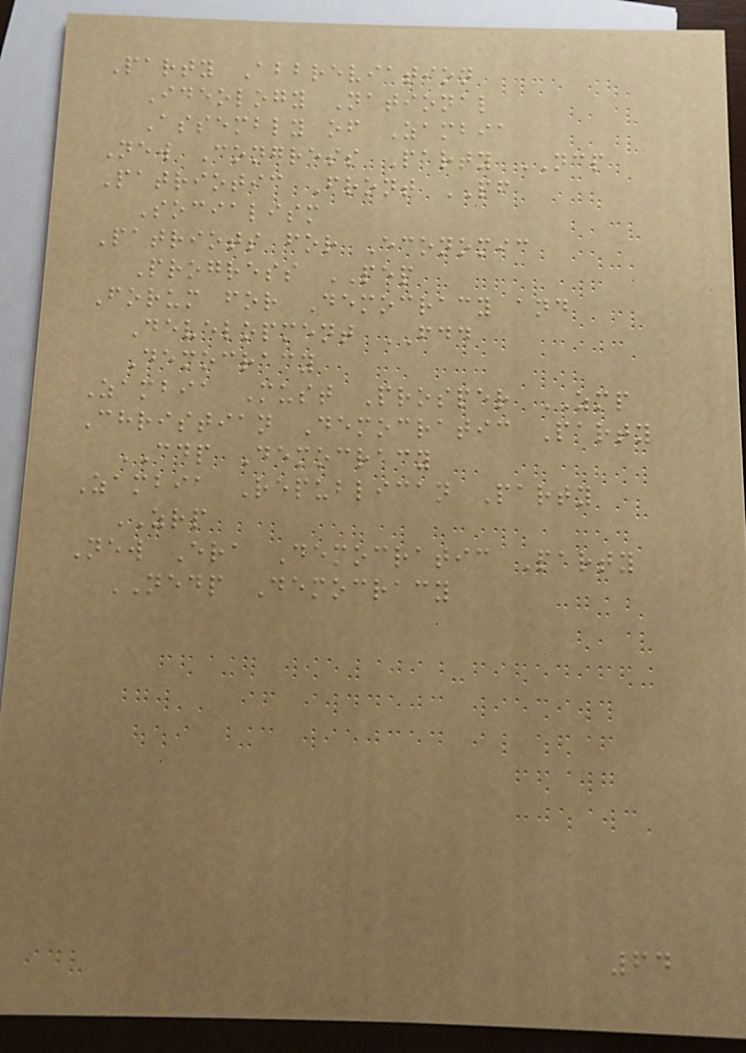Party Abbreviation
Ideology National
Assembly of Zambia
New Congress Party NCP
Patriotic Front PF
Socialism
Patriots for Economic
Progress PEP
Forum for Democracy and
Development FDD
Democracy
Zambia Must Prosper ZMP
Christian Democratic Party
CDP Democracy
Zambia Republican Party
ZRP
New Era Democratic Party
NEDP Democracy
64
